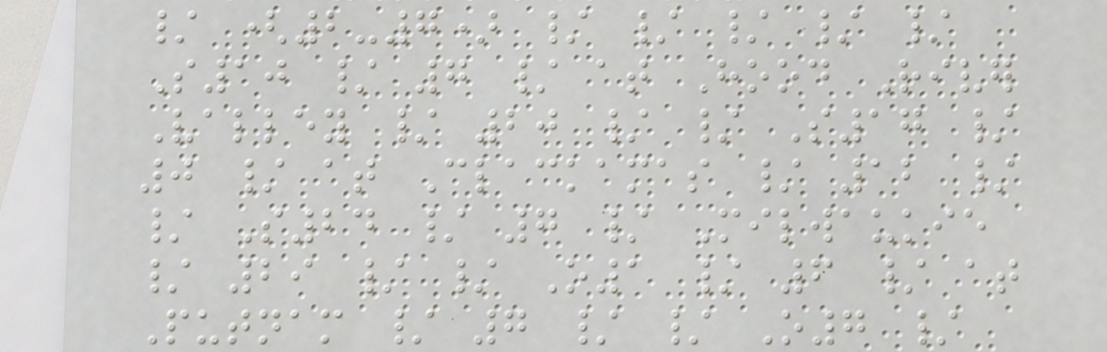/ (2-7) / / / / /
S10 / 7 / at Hood River
Valley / 20 / / S17 /
0 / at Clackamas / 12 /
/ S24 / 7 / Milwaukie
/ 29 / / O1 / 6 / at
Putnam / 7 / / O7 /
